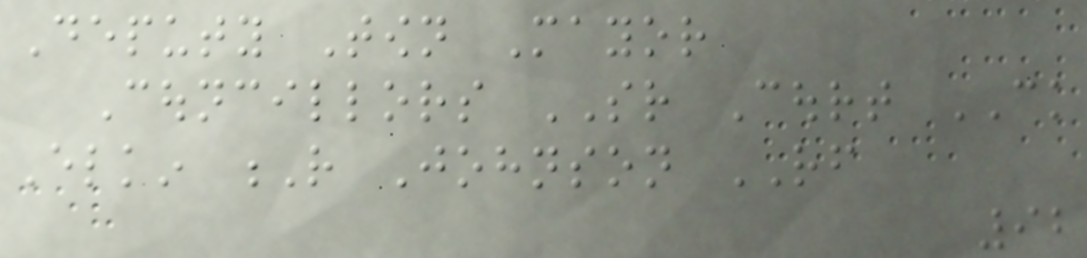Deputy Town Mayor
Councillors SR Court CK
Elkin R Johnson RF
92
